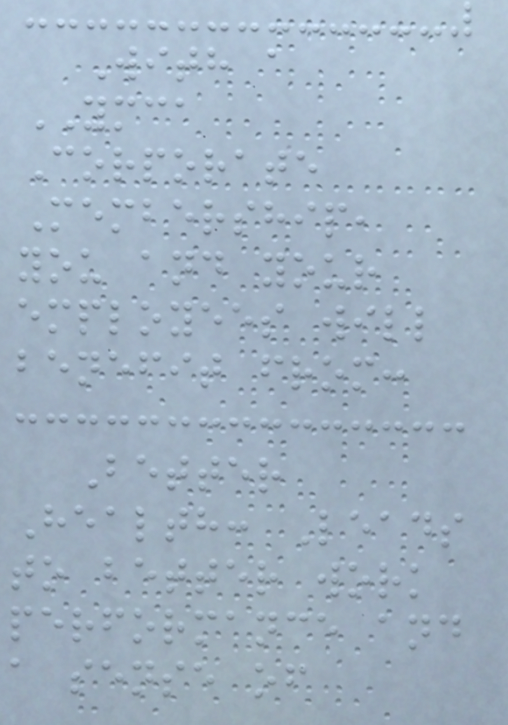With a
YMCA
Corporate
Membership,
you and your
employees will
benefit from:
Better
Health: Leads
to better work
performance and
a sense of
